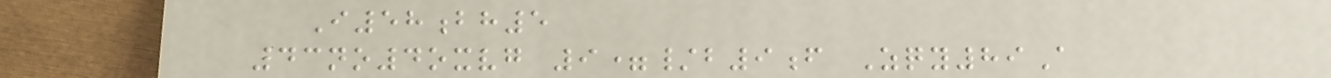I58bh5
43no4oxvg 9=/b9f Zqy89A
